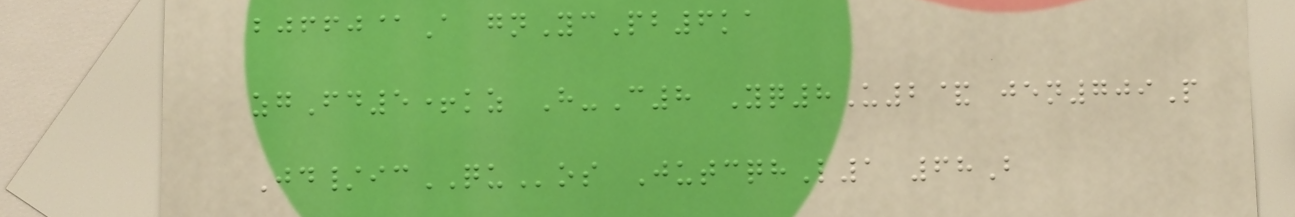bjffj@A gnYcPb6ka
zgFd5+kz H-C8 Yq8U2& jen709P
Jd/icQUos JutcqhL1 68B
